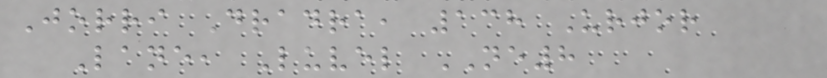Jorri Dradra, 138 Urjor
Lane, Luvel NE8
